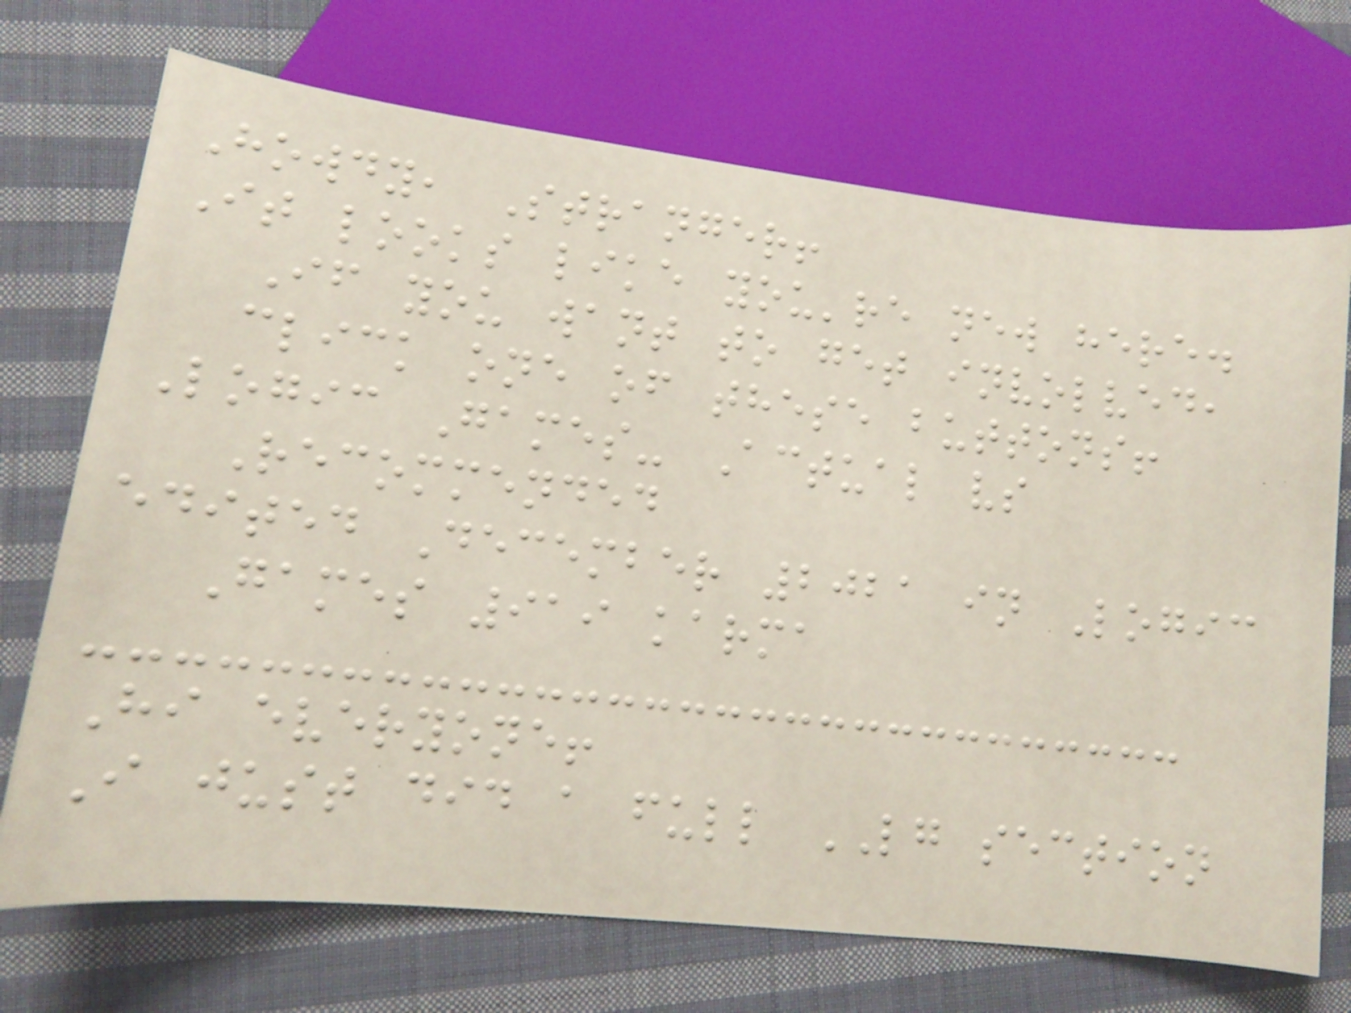Howdy, Stranger!
It looks like you're new here.
If you want to get involved,
click one of these buttons!
Logic Games- Actual vs
Recommended
edited December 2021 in Logic
Games 919 karma
Hi everyone!
I just did a full LG section
